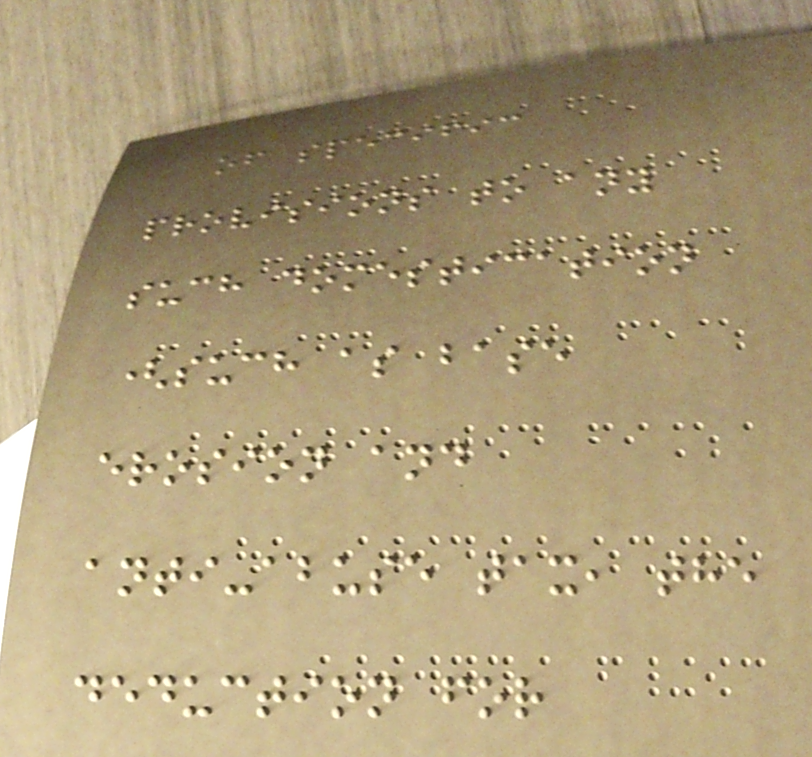of specific
provisions to any
such domestication
(such as base
erosion and
anti-abuse tax, the
deduction for
